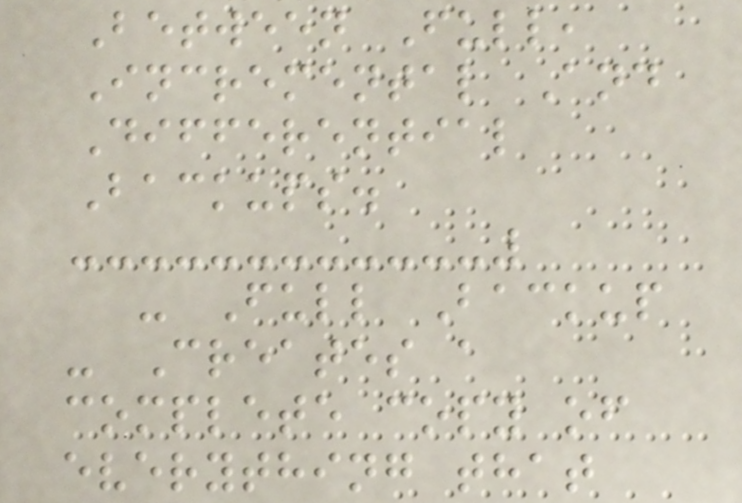Between Full,
Incremental And
Differential
Backups.
- Full Backup
- Creates a
complete copy of
everything that
